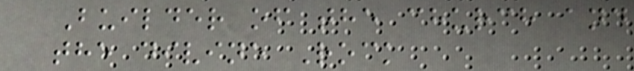Builder of the church and
the divine Rock
